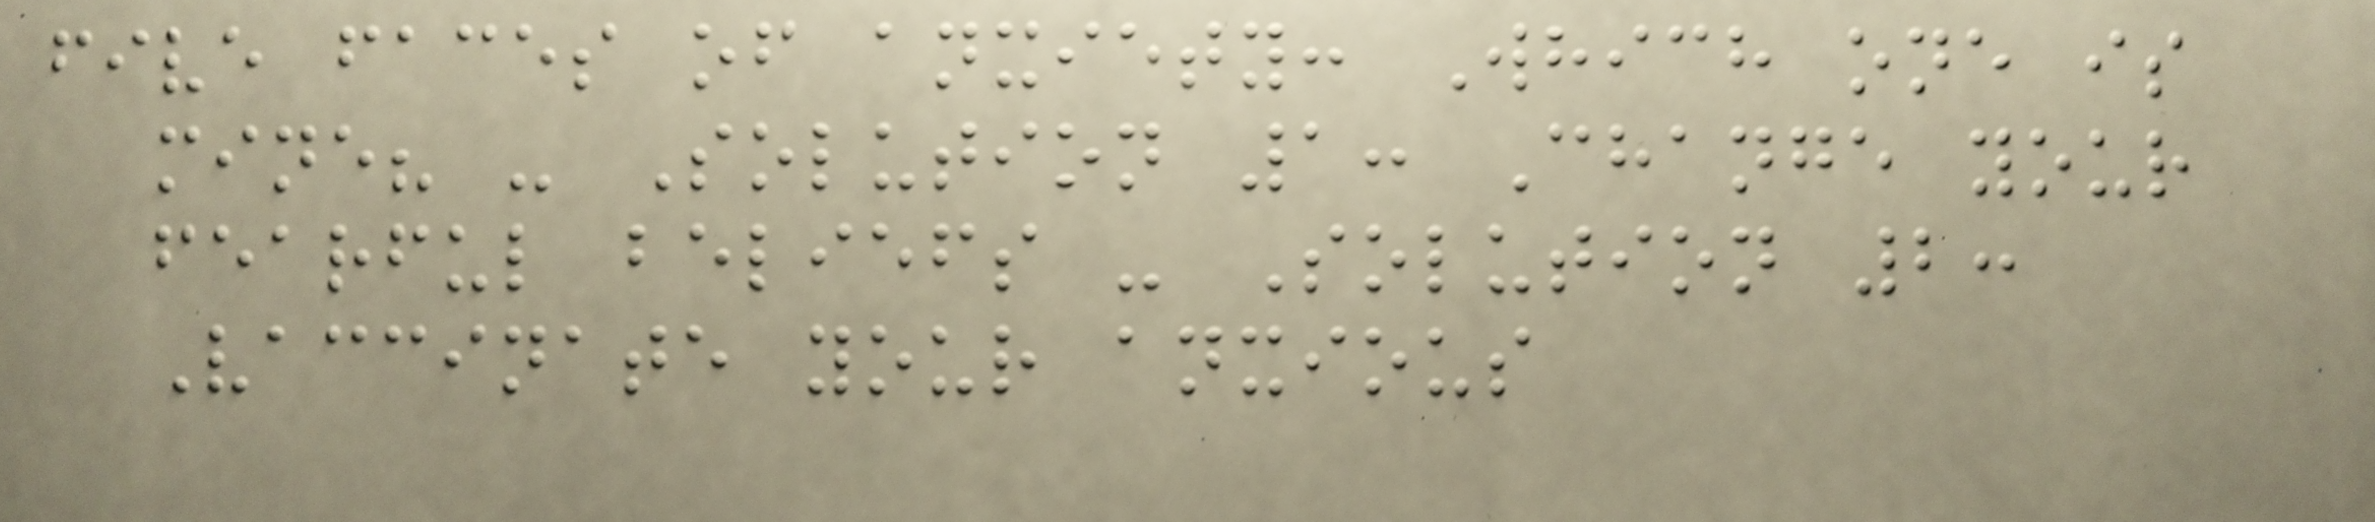five faces of anxiety: Which one is
mine? - Solution 1: Change your
fearful beliefs - Solution 2:
Vaccinate your anxious
